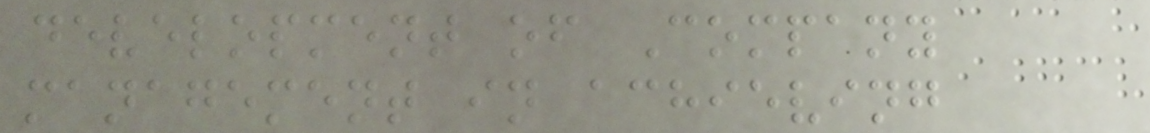development of Company
management in achieving
